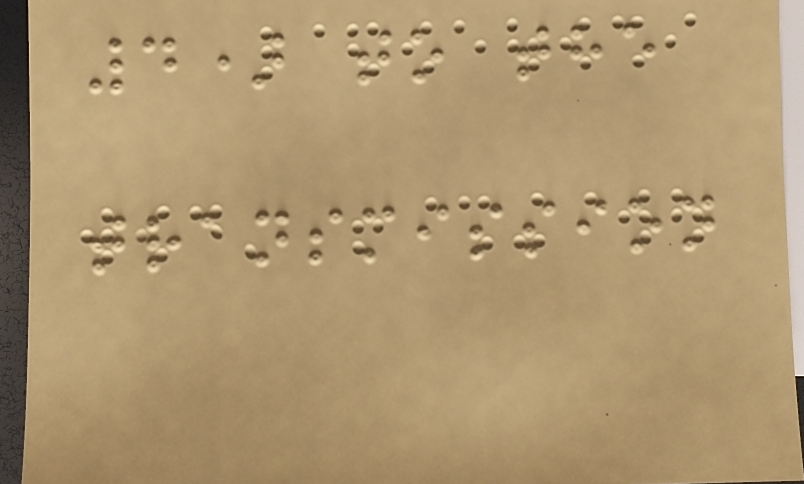4) to the
transmission
